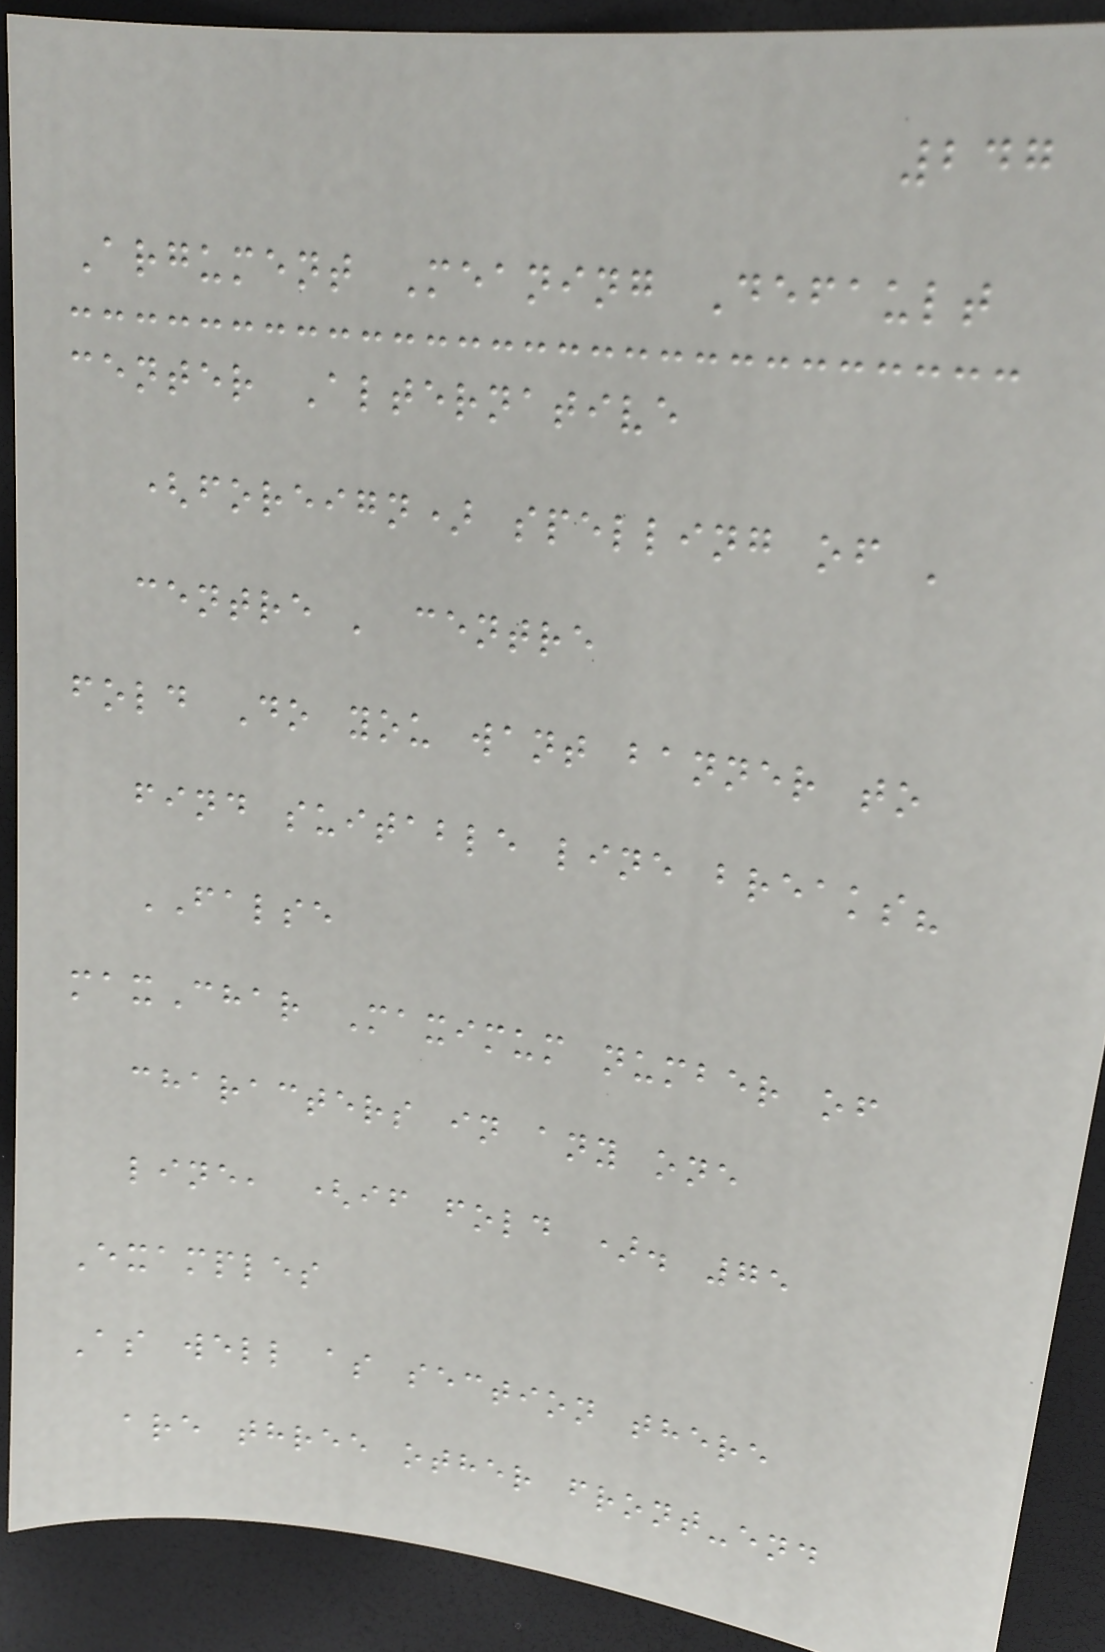247
Argument Meaning Default
center Alternative
(foreign) spelling of '
centre ' centre
fold Do you want banner to
find suitable line breaks?
FALSE
maxChar Maximum number of
characters in any one
line, (if fold ). 75
Examples
As well as section there
are three other front-end
